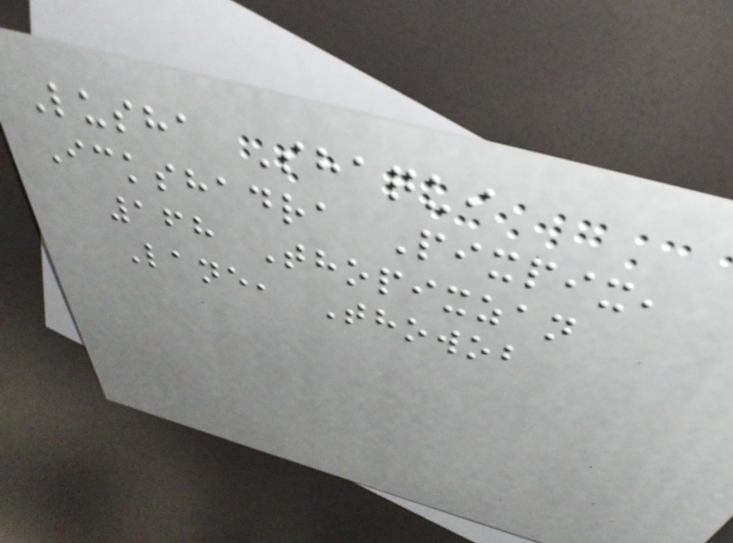Lusha Shaqui
Ickshadra Pixpix,
168 Thopixzan
Lane, Thowob
